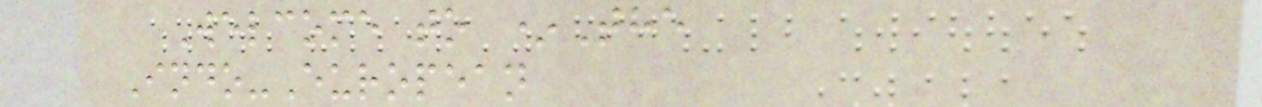Welcome to *The
Indo-European
